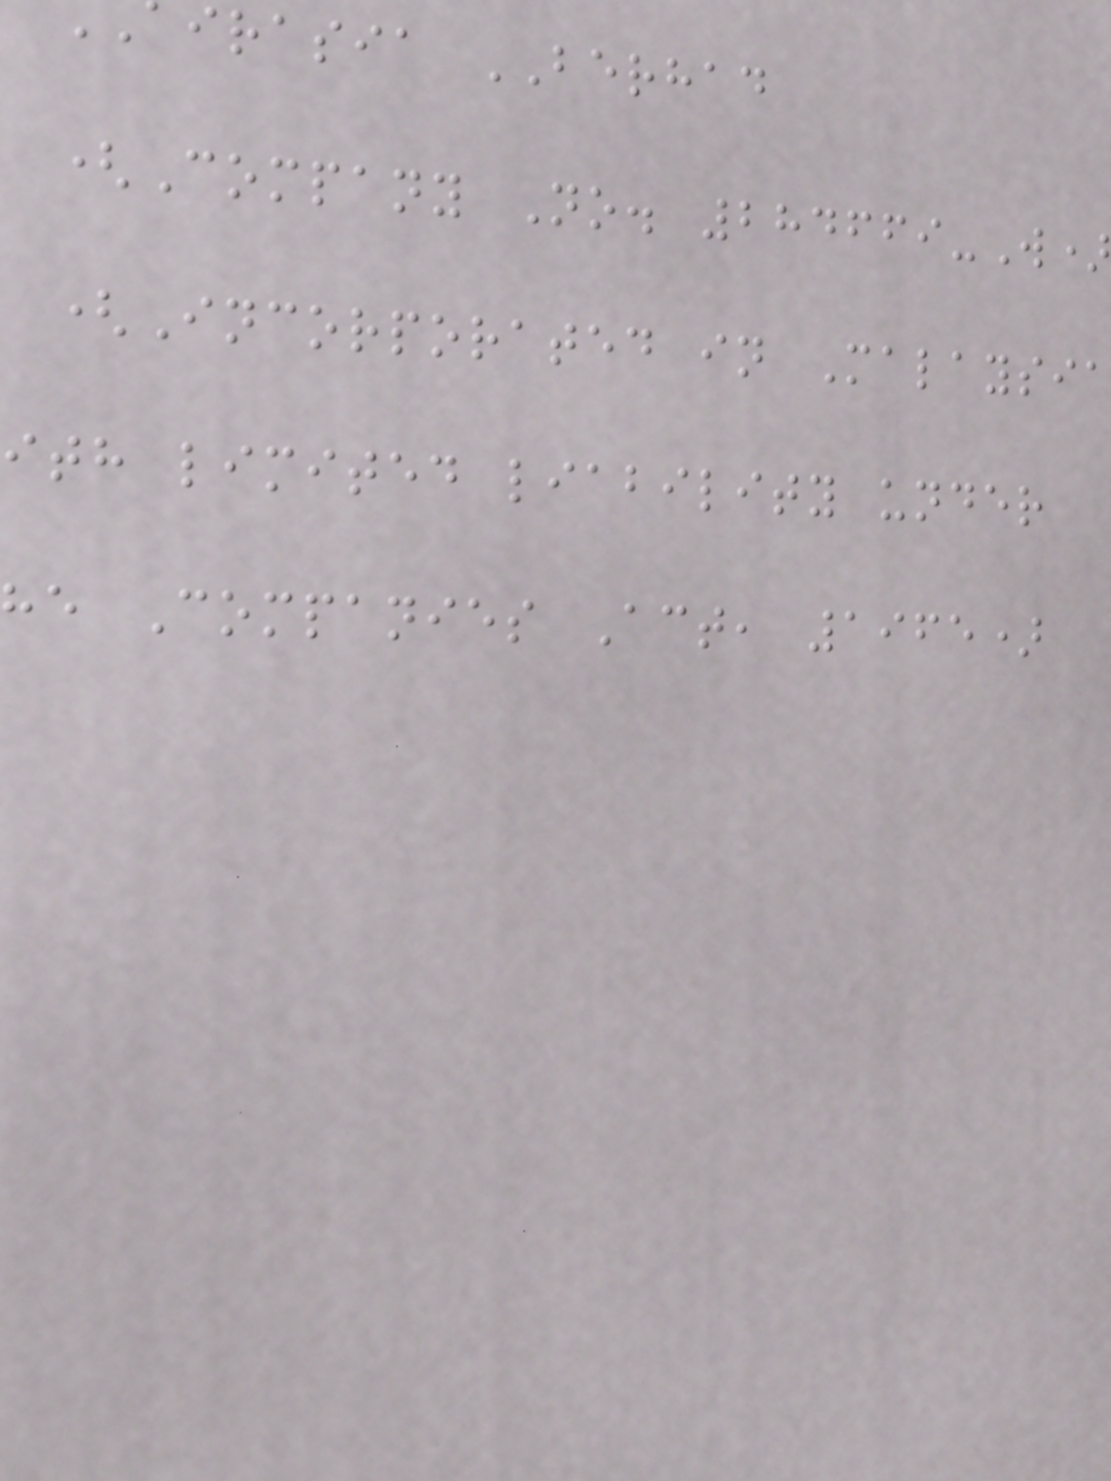irasia BERHAD
(Company No. 284669-W)
(Incorporated in Malaysia
ith limited liability under
he Companies Act, 1965)
